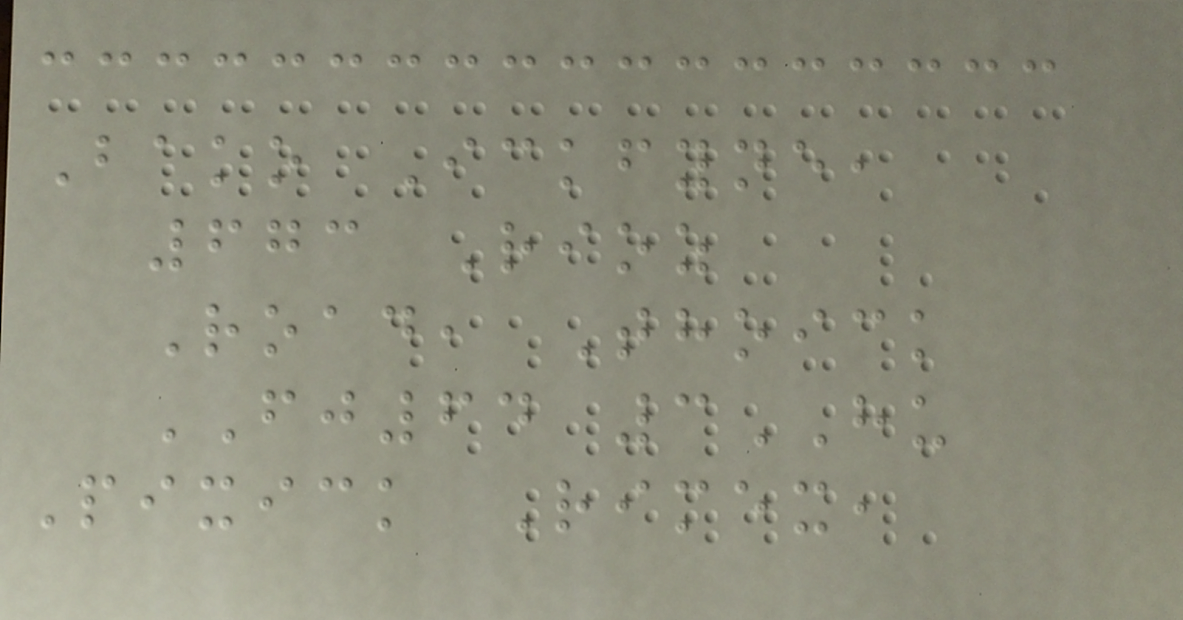Bako Ickfyne,
673 Rioz
Road, Thoick
FJ64 3HU
Pixick Rimex,
